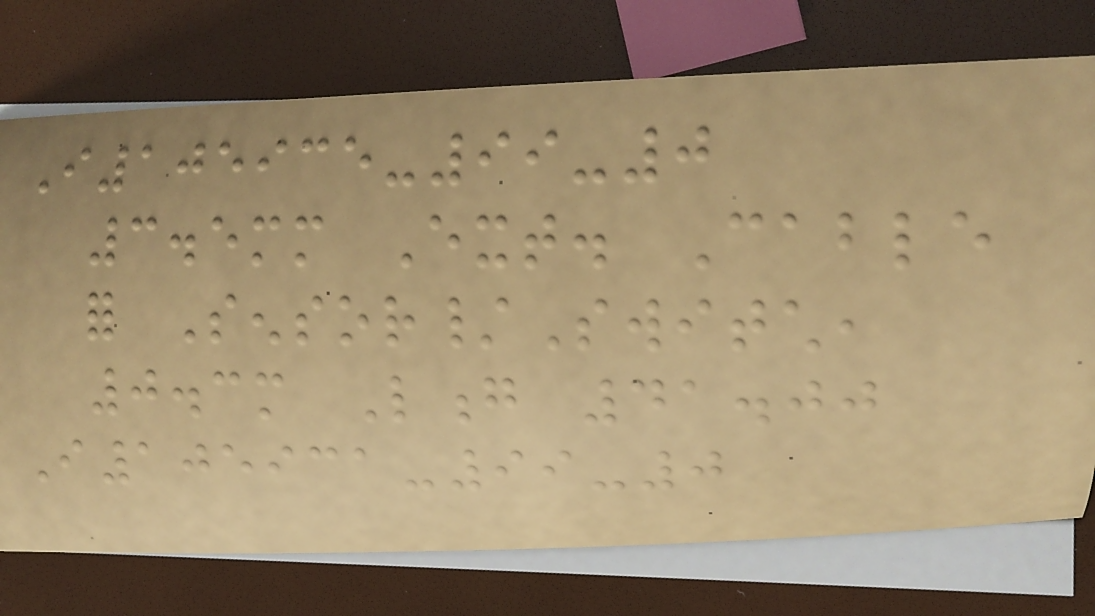I105935-99-0
3.5mm Ext. Cable
for Sensor/Switch,
0.3m Long 41.00
I105931-99-0
